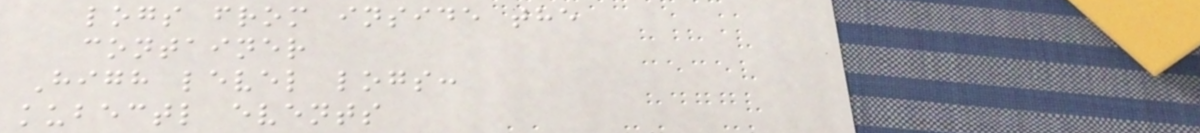logs from inside the
container
High level logs:
kubectl events
